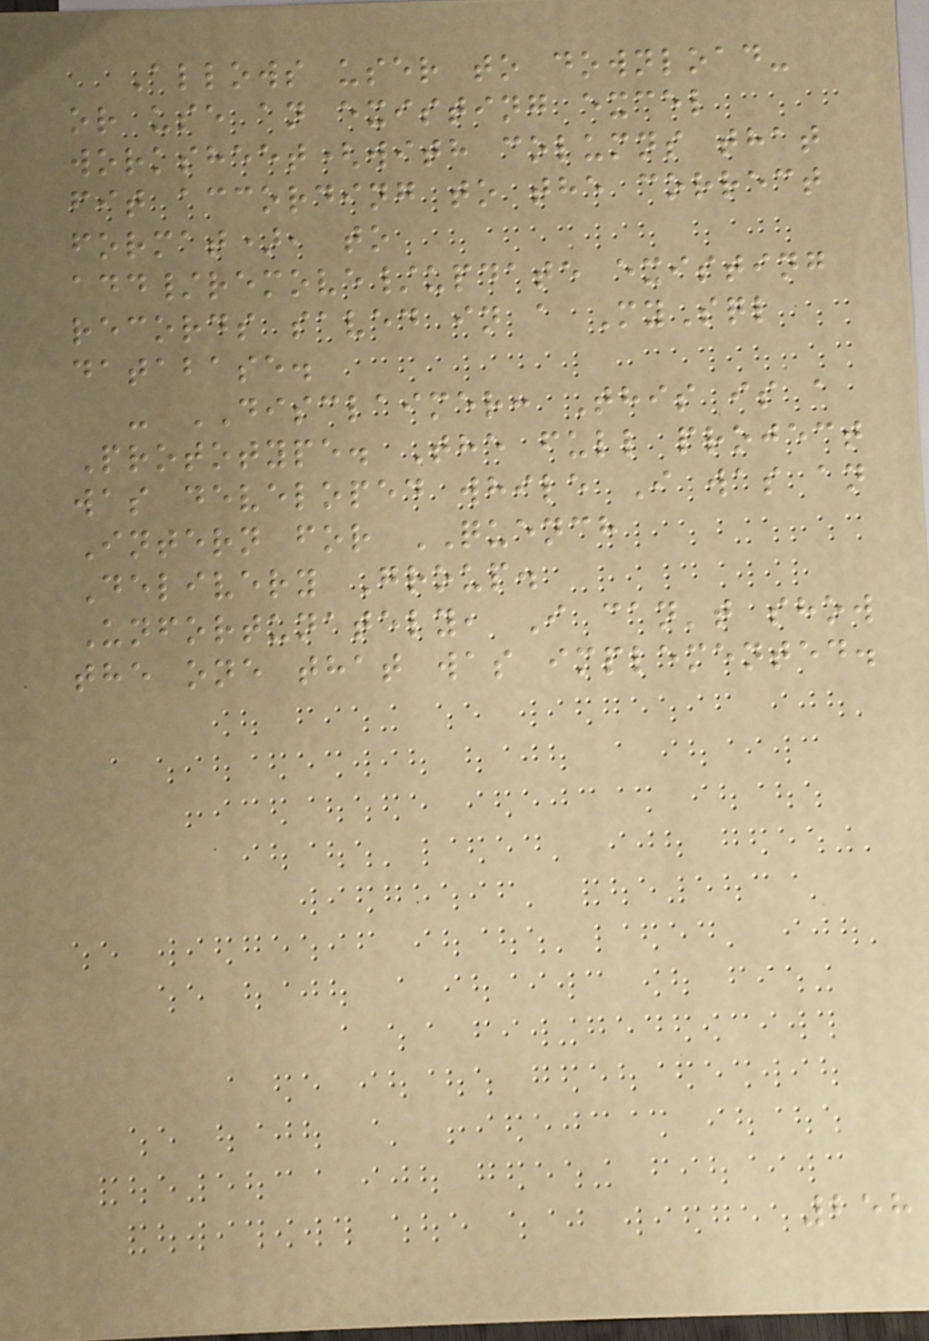Allows user to download-
or use an existing excel
worksheet(with columns that
fit according to the correct
format), to
add/remove/update existing
records saved in a MySql
database.
- DISCLAIMER: This is a
Prototype. The full project
was developed while I was an
Intern for QUENCH
Delivery Group.
Unfortunately, I can't show
the one that was implemented.
258
